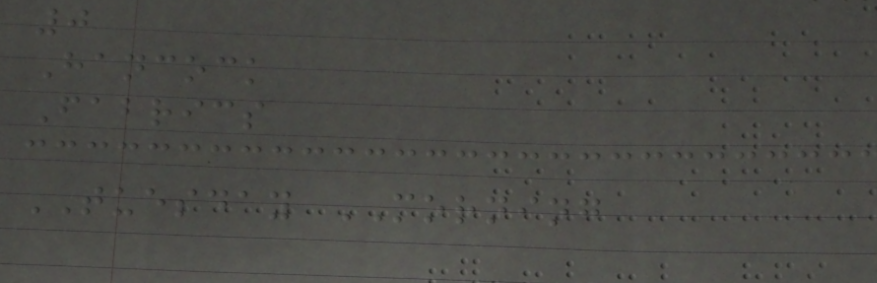0
Hancock
Fabrics
TUESDAY MORNING
